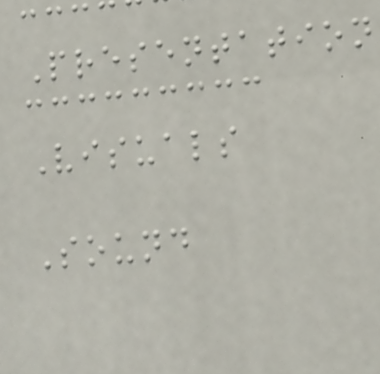Presentation
Visuals
Sound
